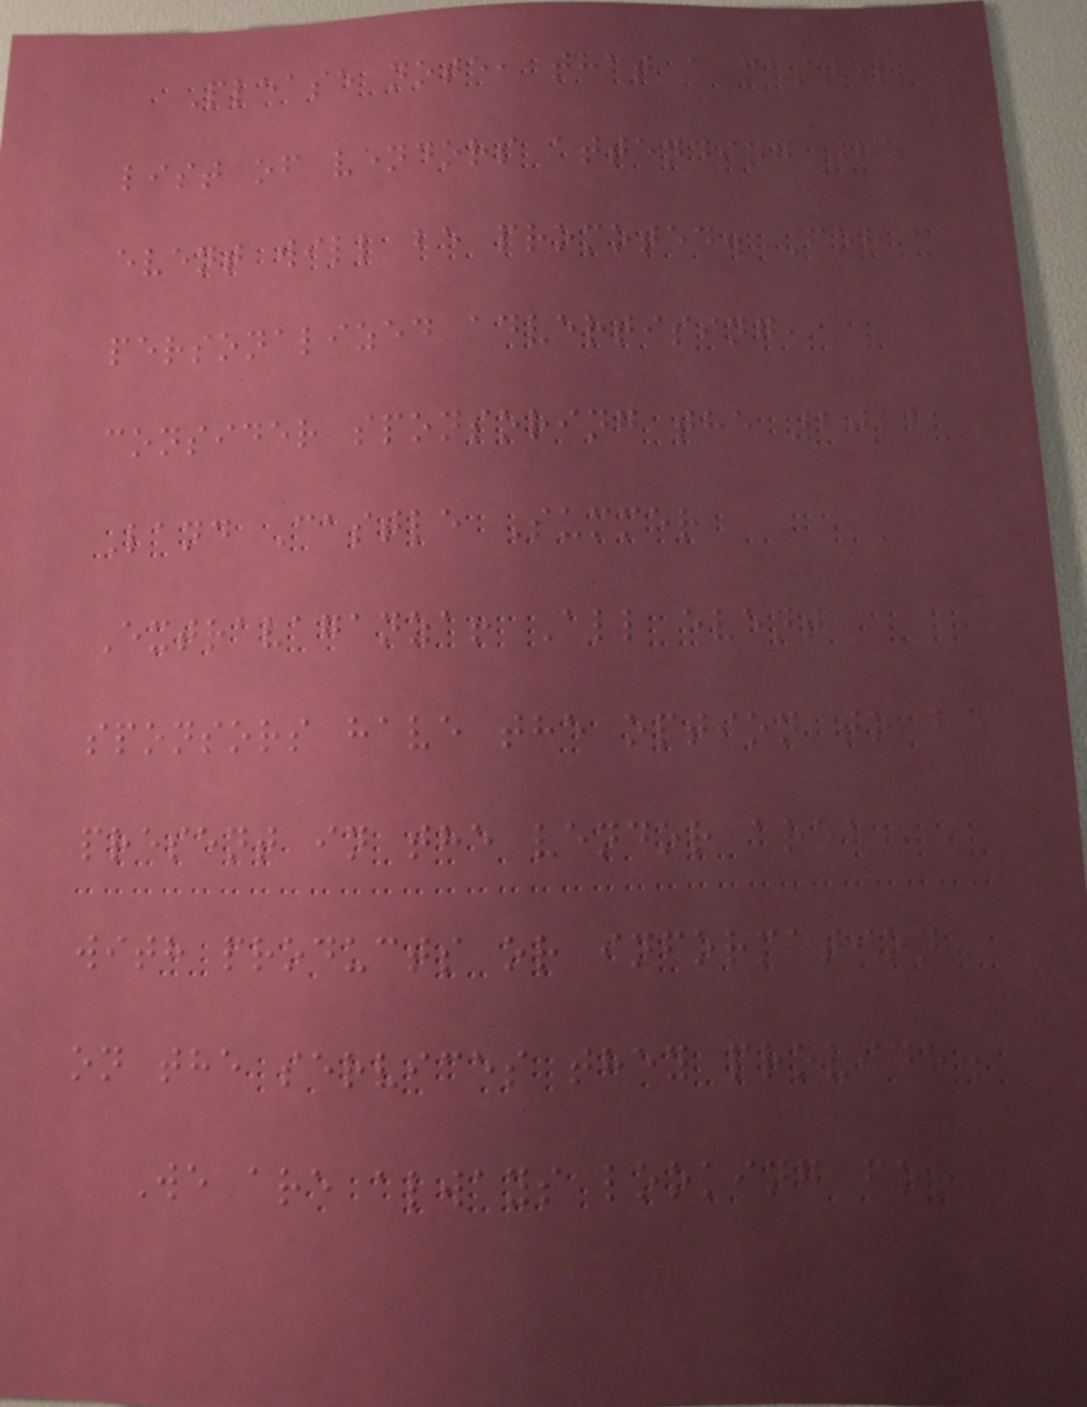Please note, that a master
list of vendors attending the
event will be promoted. For
personalized advertising,
consider sponsoring the 2022
Land Castle Summer
Extravaganza! All event
sponsors have the option to be
present in the vendor area
with products or information
on the services they provide.
We are always looking for
